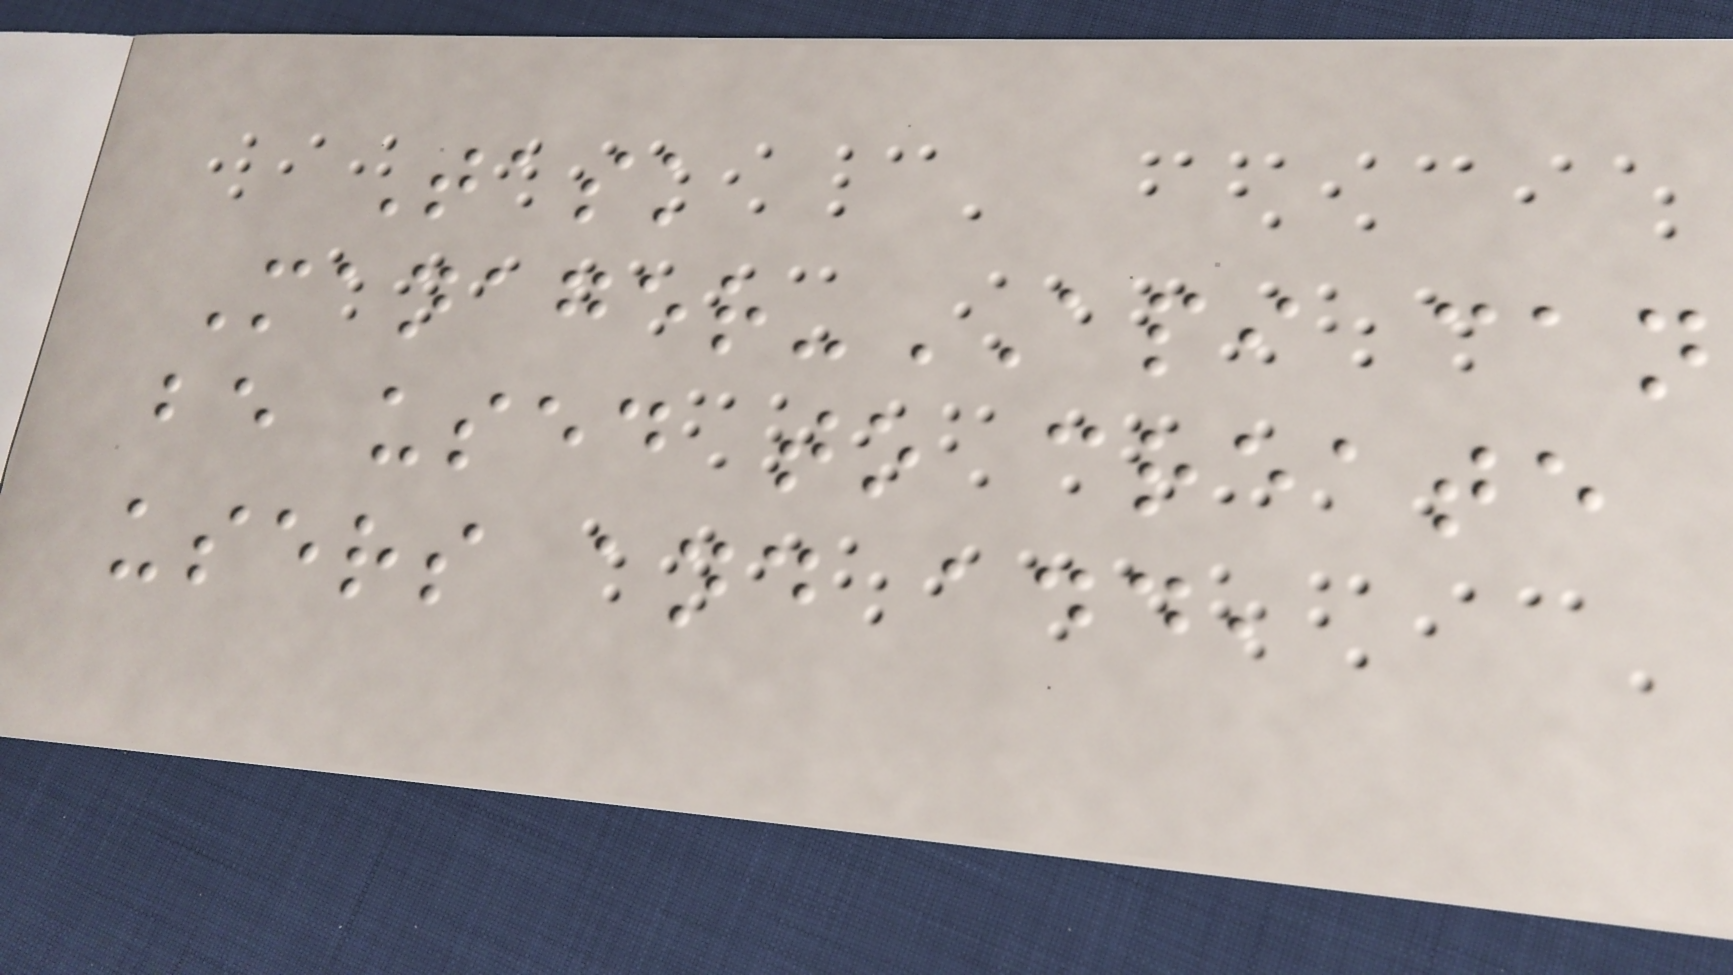Task
Manager-API can
be used to create
users and add,
